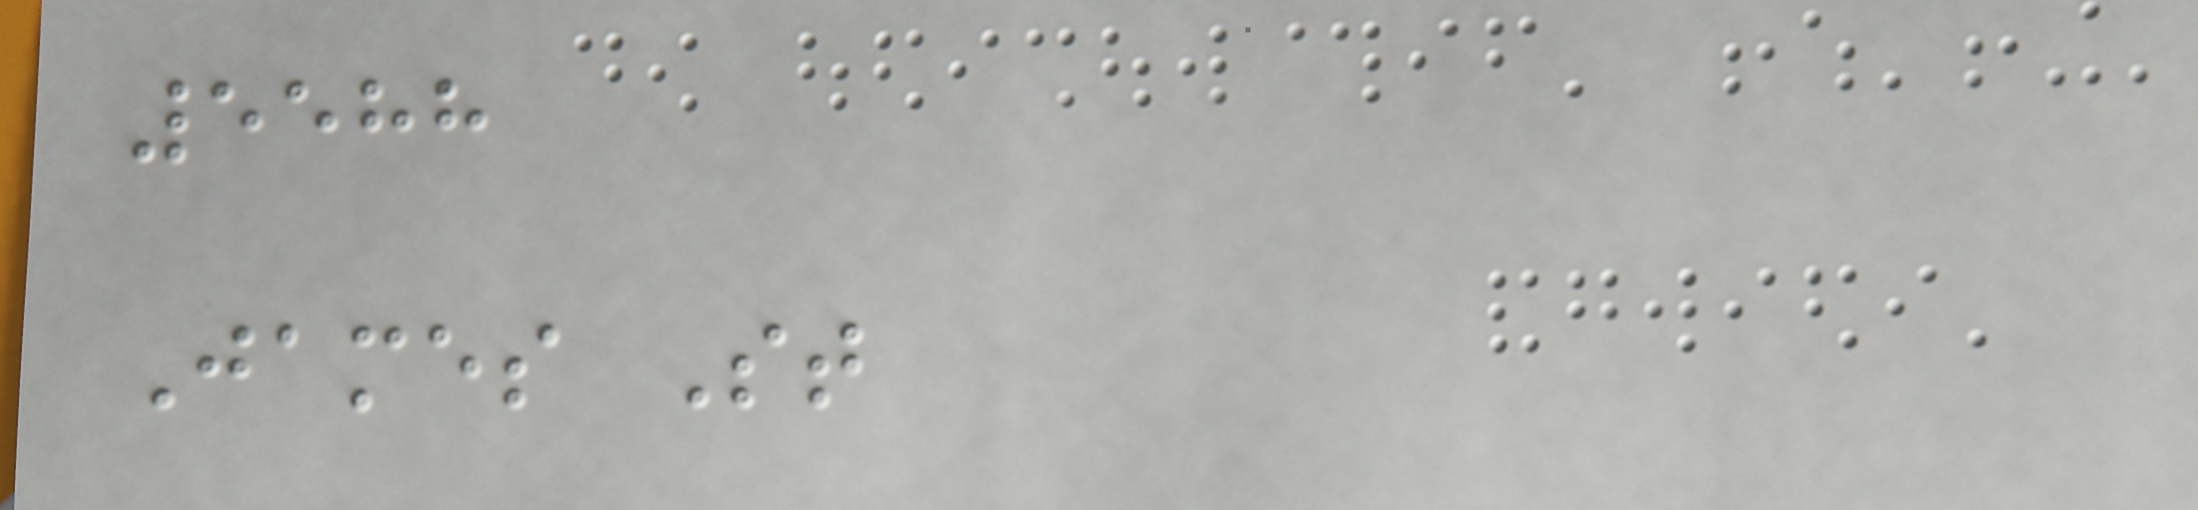5588
James St
